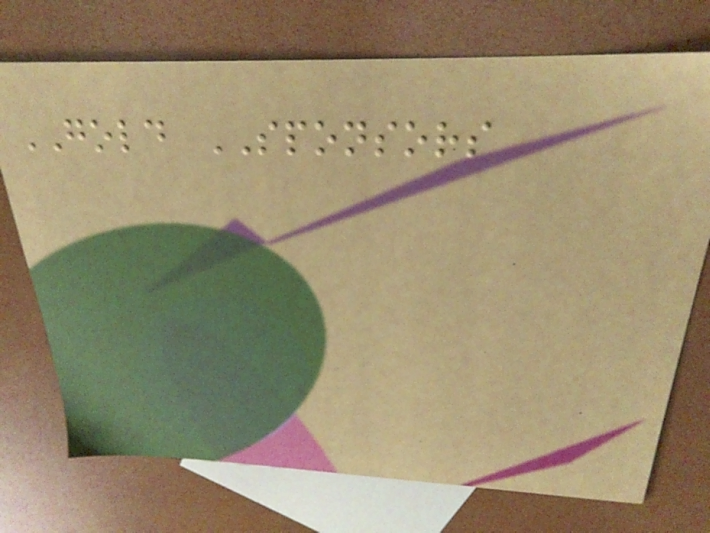GOLD SPONSORS
